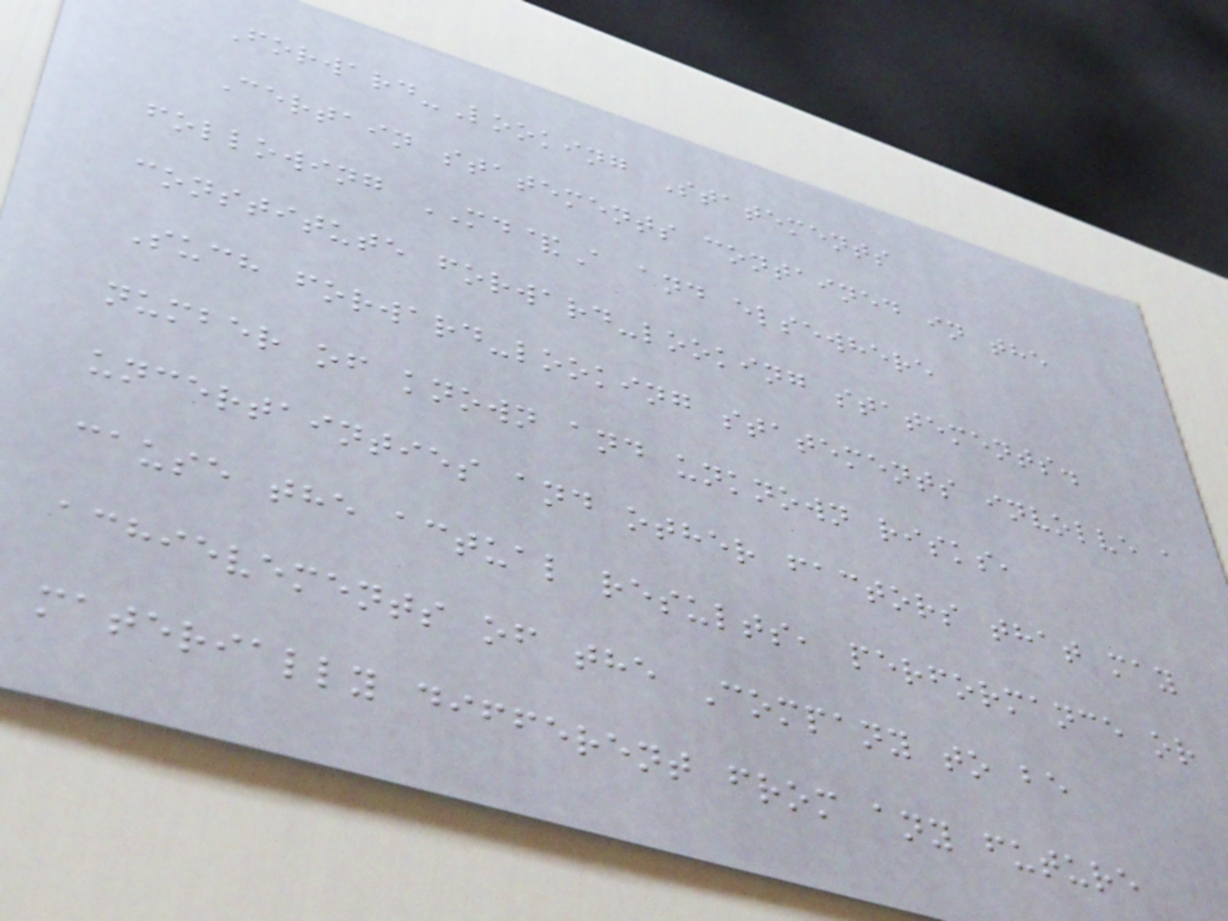Forward-Looking Statements
Certain statements contained in the
following MD&A and elsewhere
constitute forward-looking statements.
Such forward-looking statements involve a
number of known and unknown risks,
uncertainties and other factors that may
cause the actual results, performance or
achievements of the Company to be
materially different from any future
